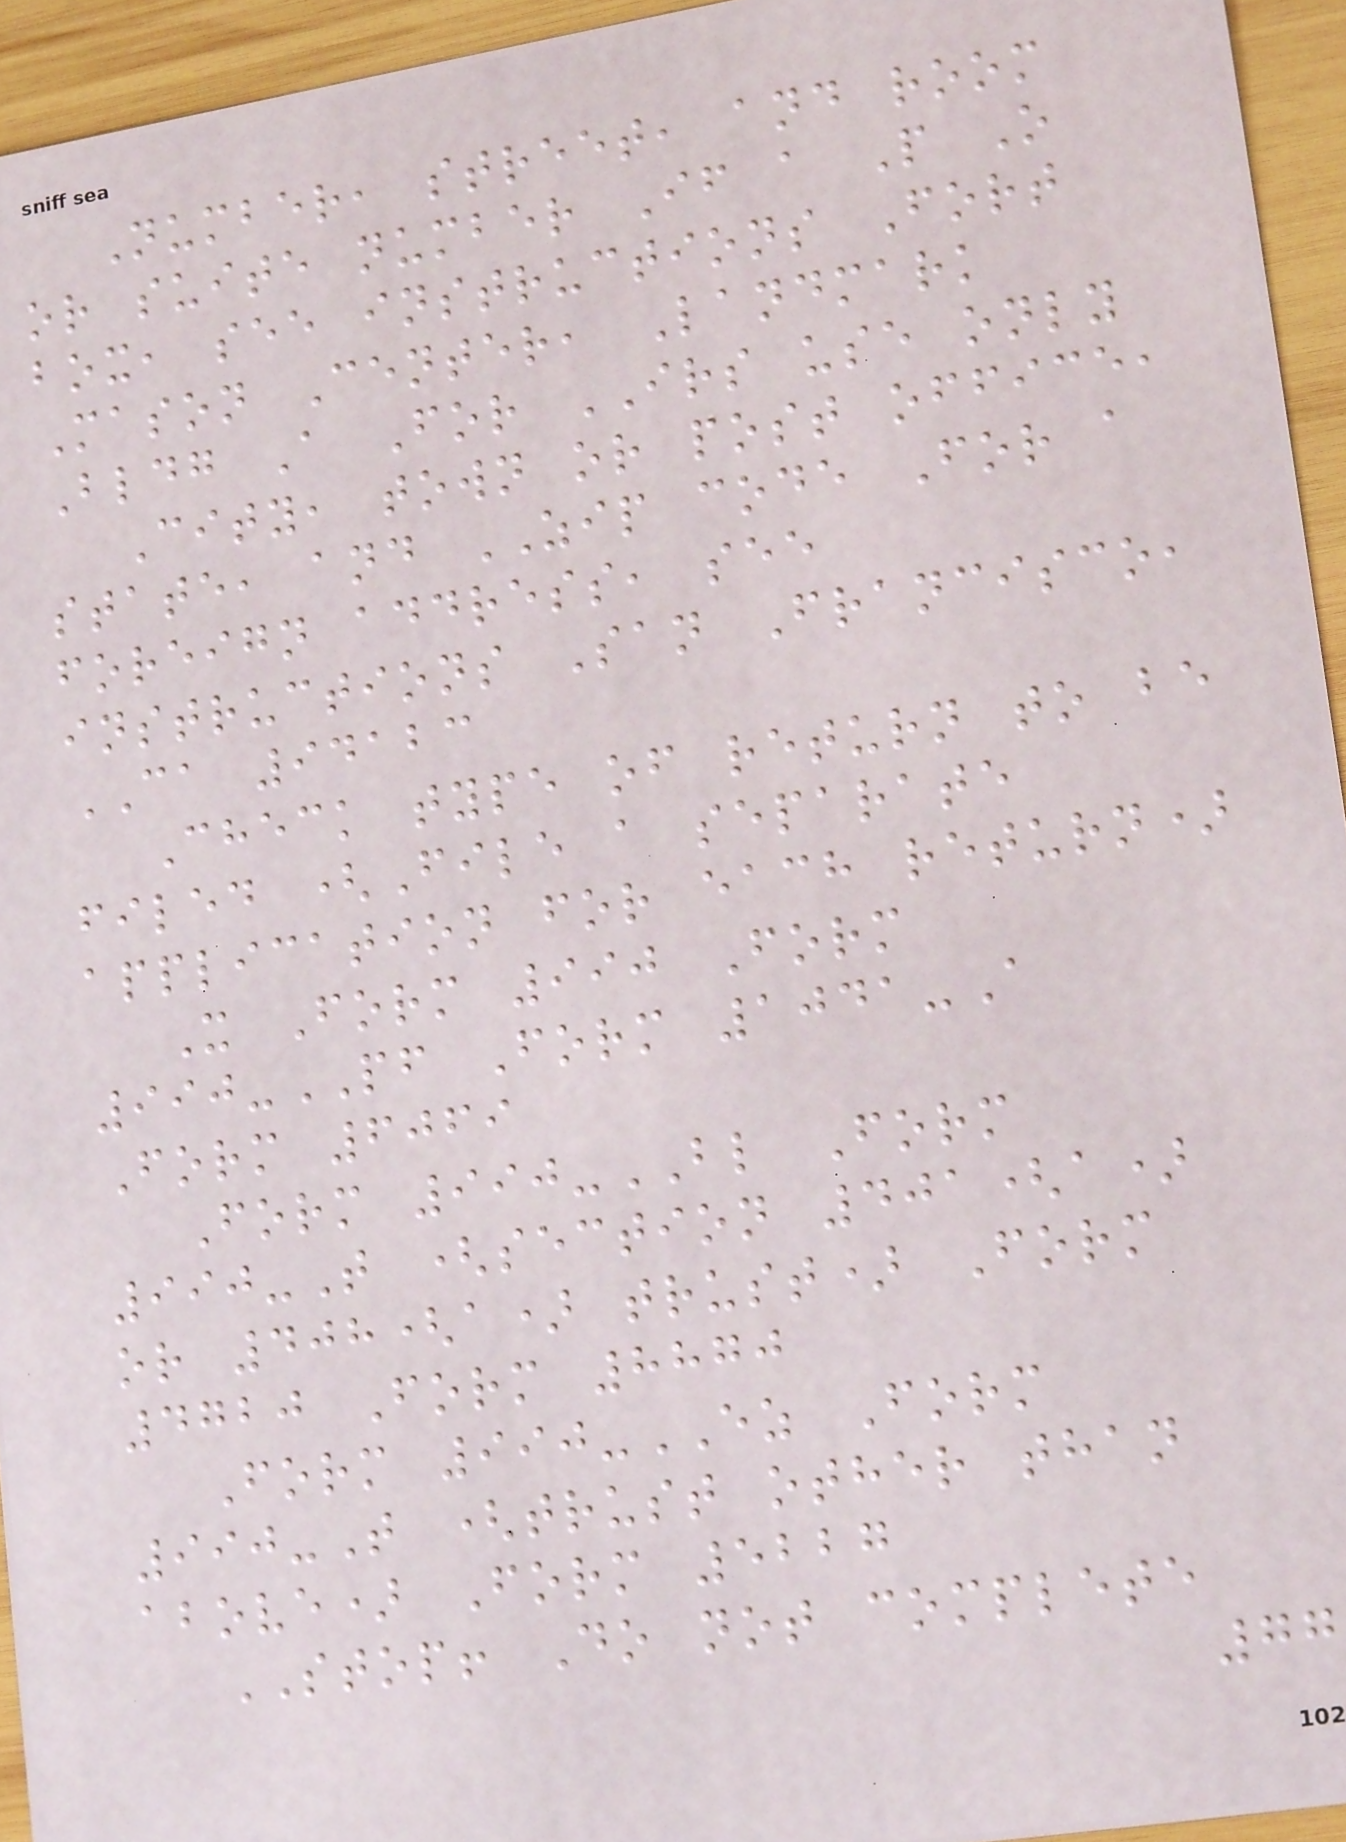Number, street, and room
or suite number If a P O
box, see instructions Fort
Mason Center, Landmark
Bldg A For IRS use only
City, town or post office,
state, and ZIP code For a
foreign address, see
instructions San Francisco,
CA 94123
Check type of return to be
filed (File a separate
application for each return)
X Form 990 Form
990-PF Form 1041-A
Form 6069
Form 990-BL Form
990-T (section 401(a)
or 408(a) trust) Form
4720 Form 8870
Form 990-EZ Form
990-T (trust other than
above) Form 5227
STOP! Do not complete
77
